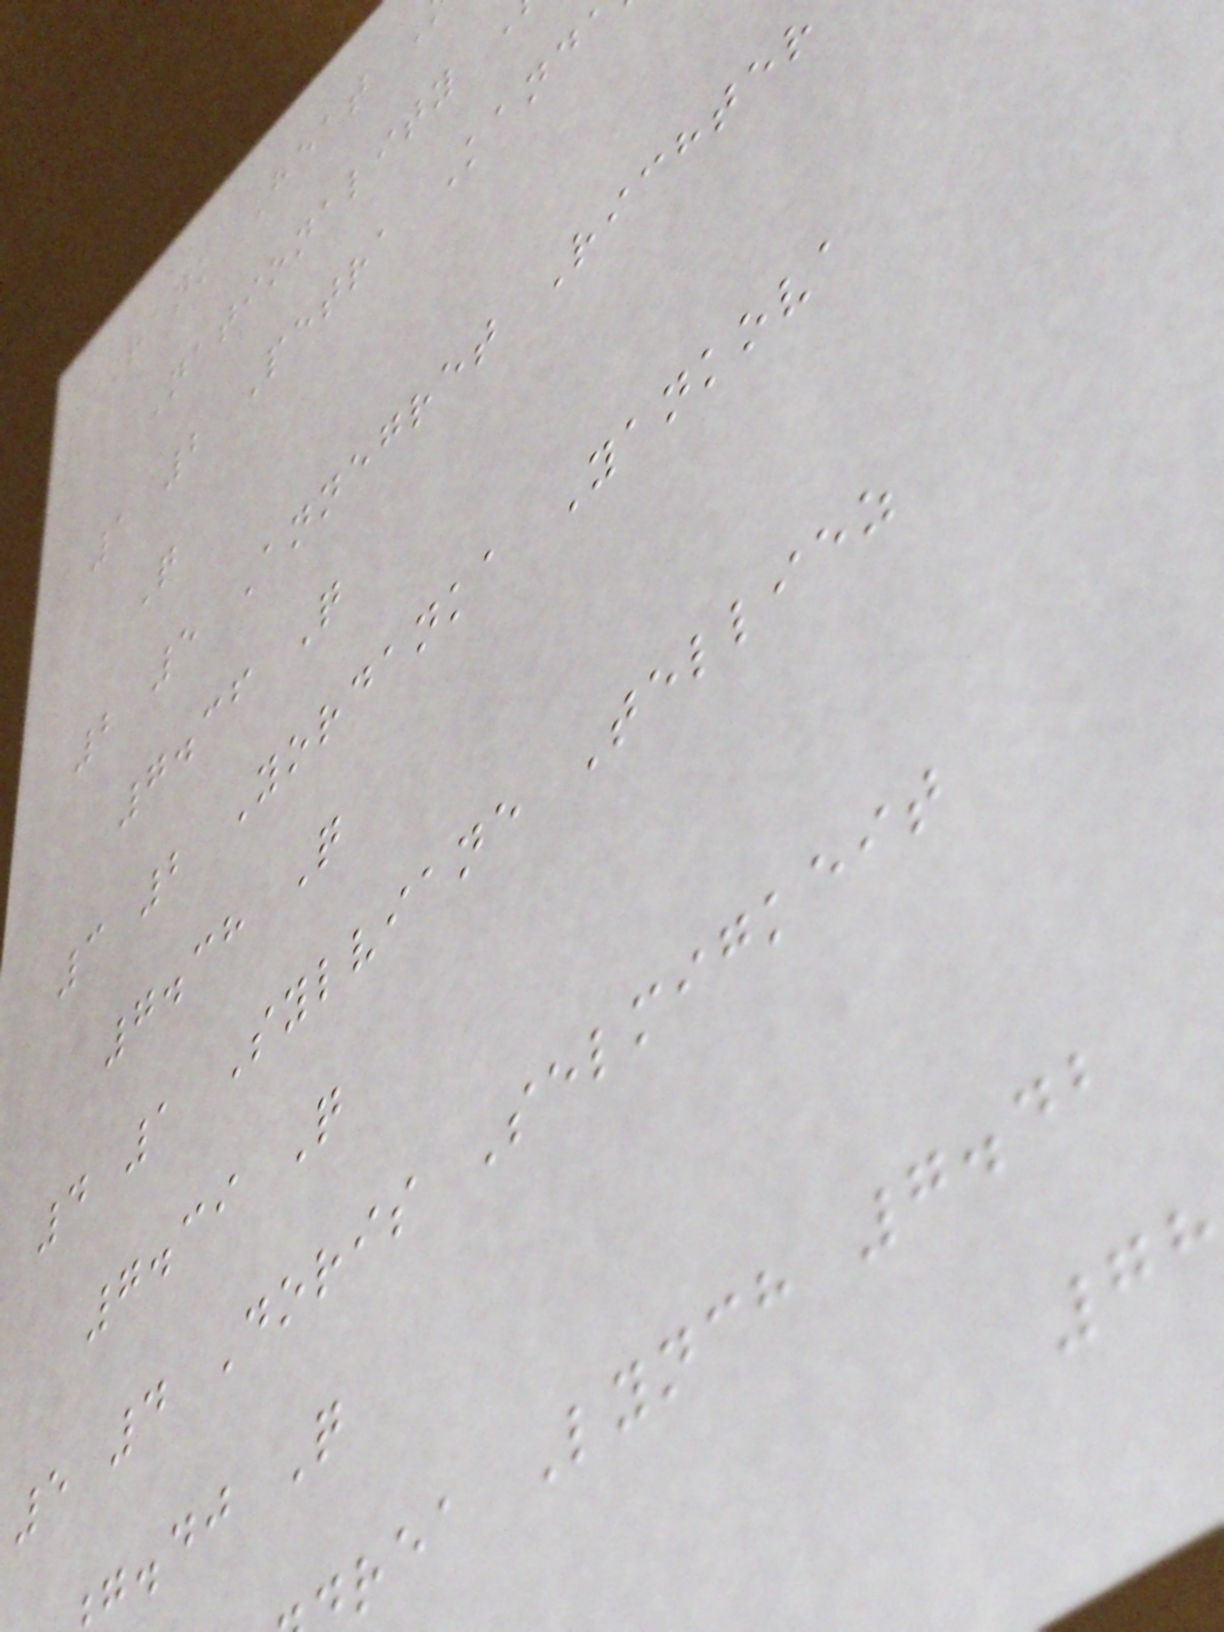Rank Heat
Nationality
1 2 Petra Kand
Q
2 5 Annegret Richter
7.36 Q
3 2 Yordanka Yankova
7.38 Q
4 1 Sylviane Telliez
7.39 Q
5 4 Doris Selmigkeit
g.dj Q
rea Lynch 7.42
78
